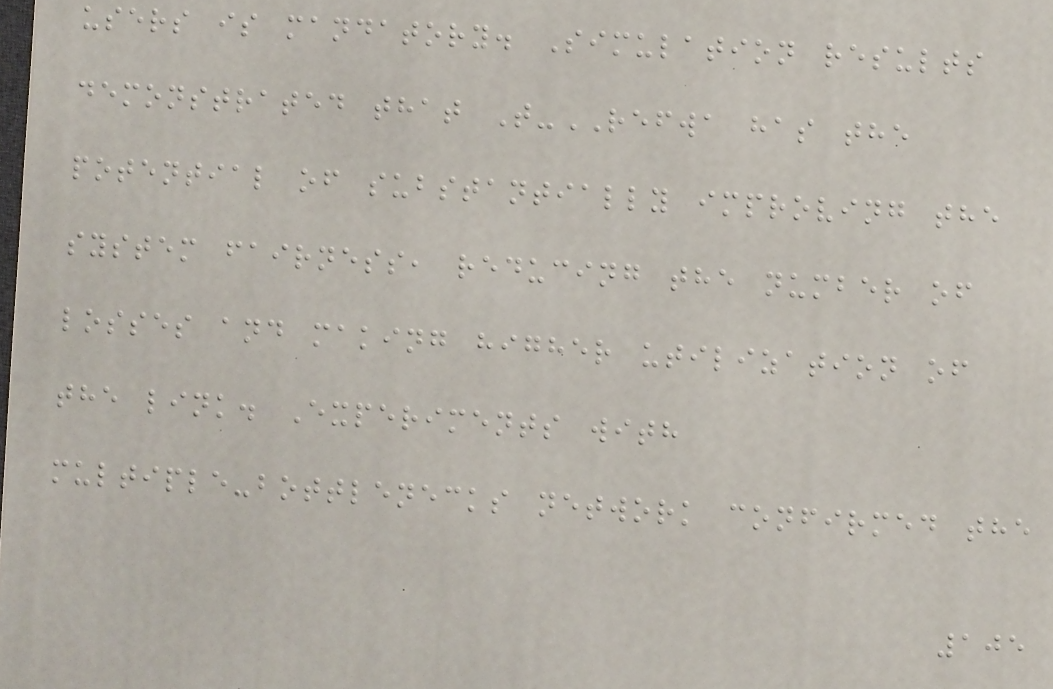users is mandatory. Simulation results
demonstrated that T-REFWA has the
potential of substantially improving the
system fairness, reducing the number of
losses and making higher utilization of
the link. Experiments with
multiple-bottlenecks network confirmed the
105
